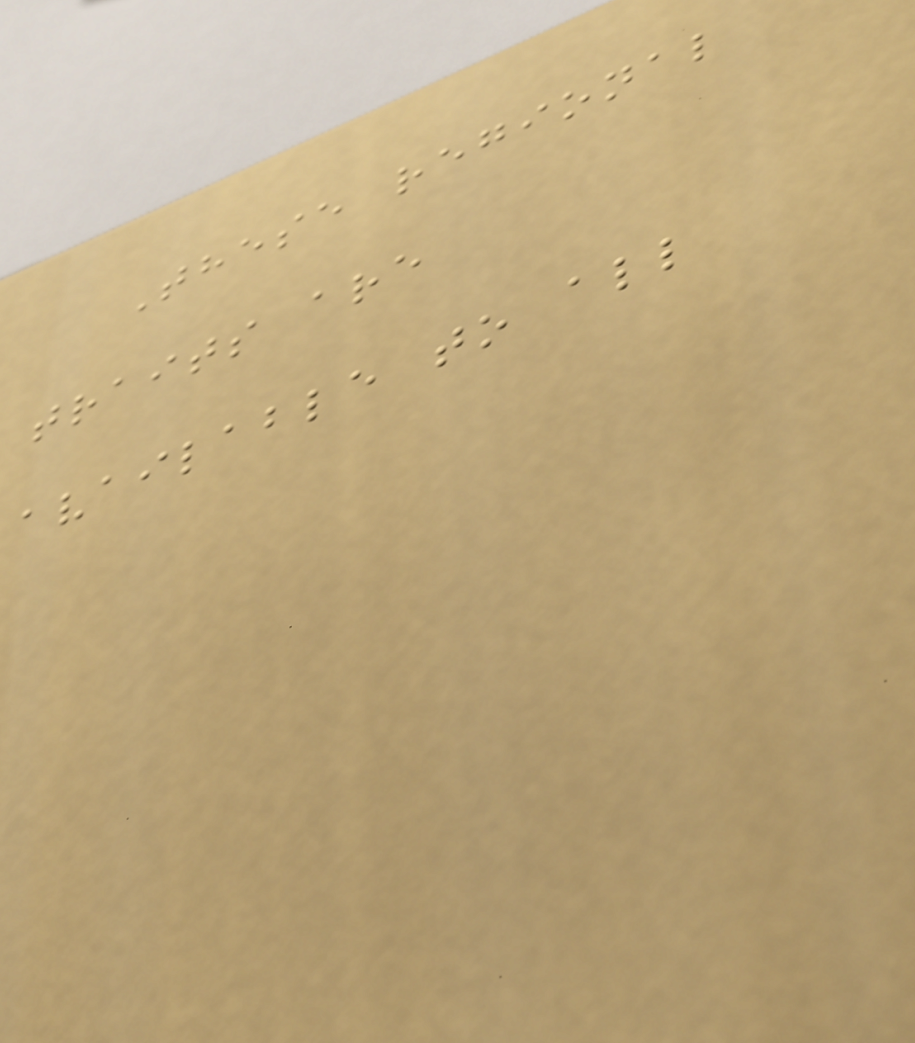These regional
traits are
available to all
